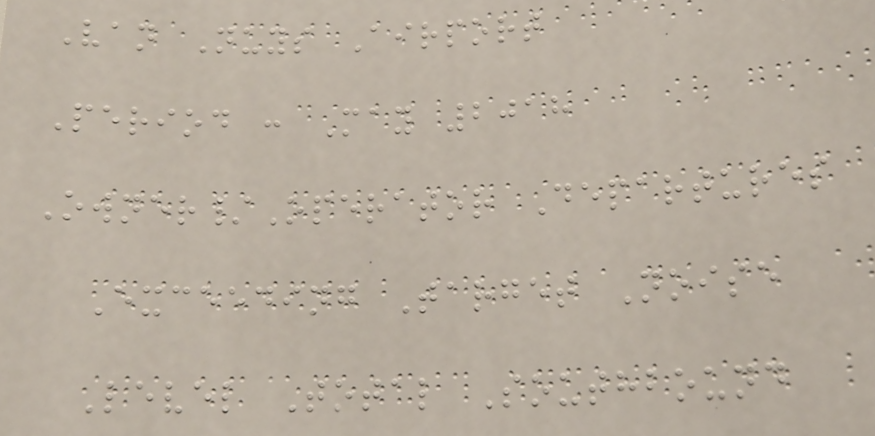Van Nuys Airport
Period : May 2018
Owner/Operator Departures
Exceeding Target Noise
Level Total Southbound
